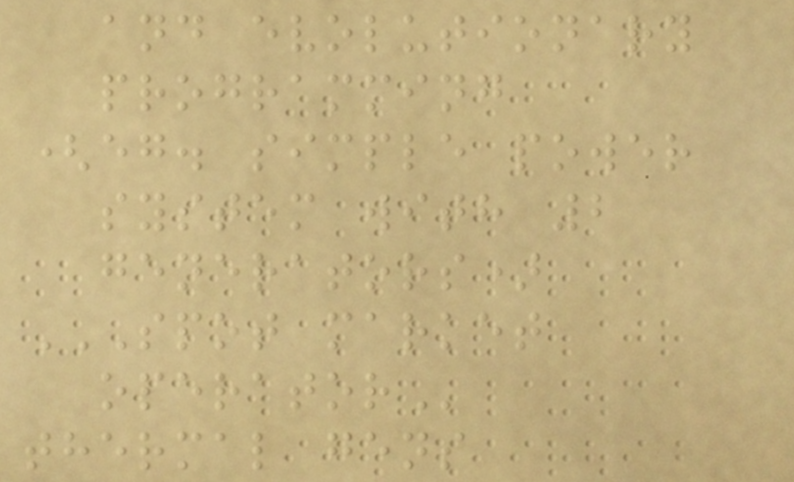and evolutionary
programming
(eg. simple power
system with 2
generators)
SPOT MARKET
OPERATOR
thermal gens
